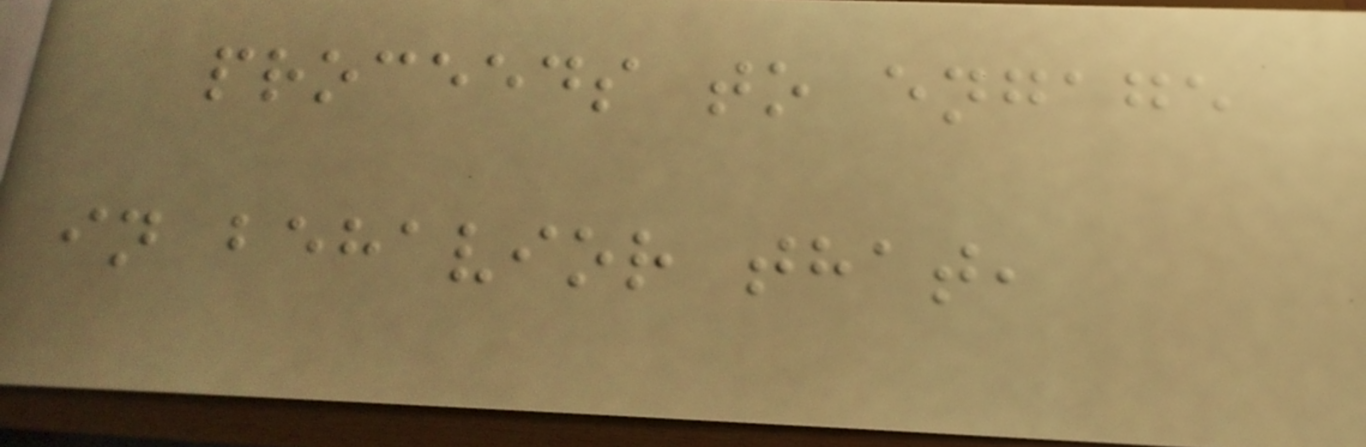proceeds to engage
in behavior that,
